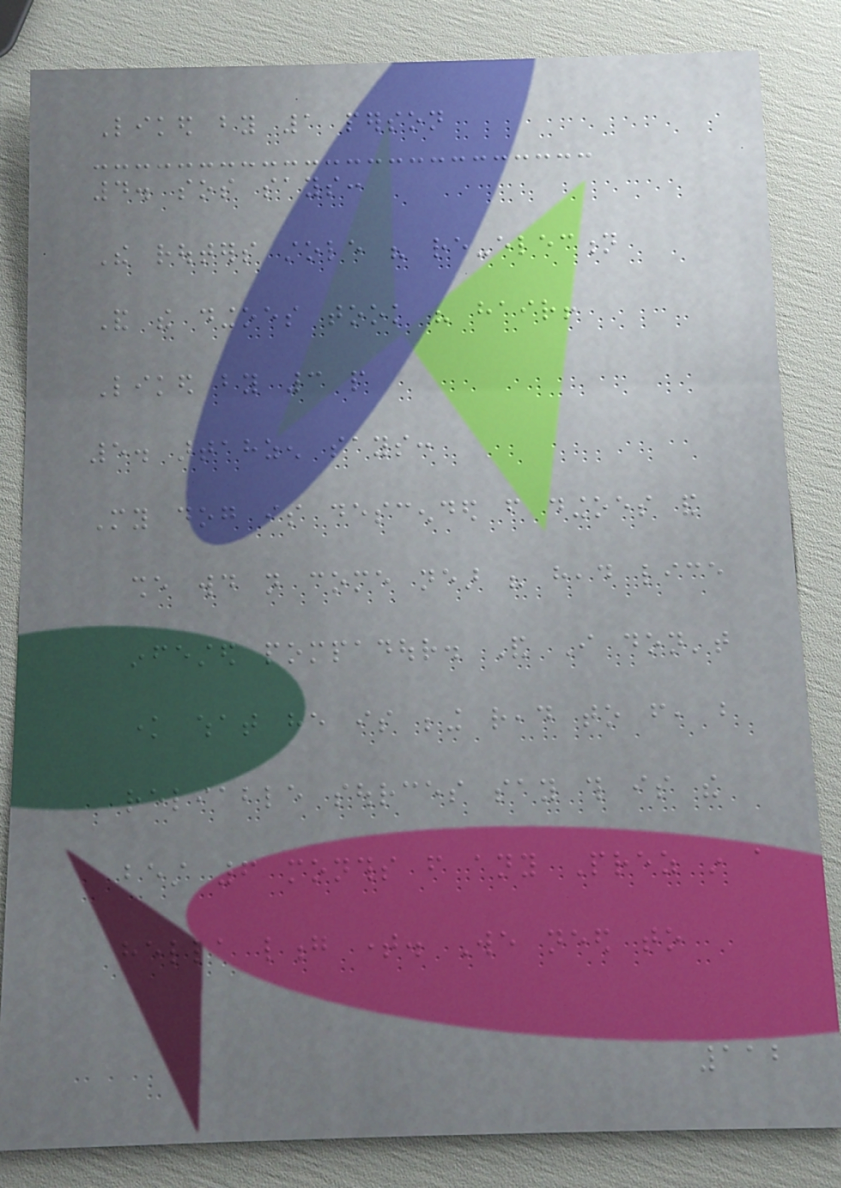Liked by 1 person
4. sos says:
The routers stole his re-election
And the dingoes took his hair!
Liked by 3 people
5. artahzen says:
My dog is descended from dingoes and
she would not come near his head lice
infested pompadour. And I don't
know what he is being read to from, but
reliable sources say this is the
best 6 months from any Prez in a
hella long time. We need to
112
